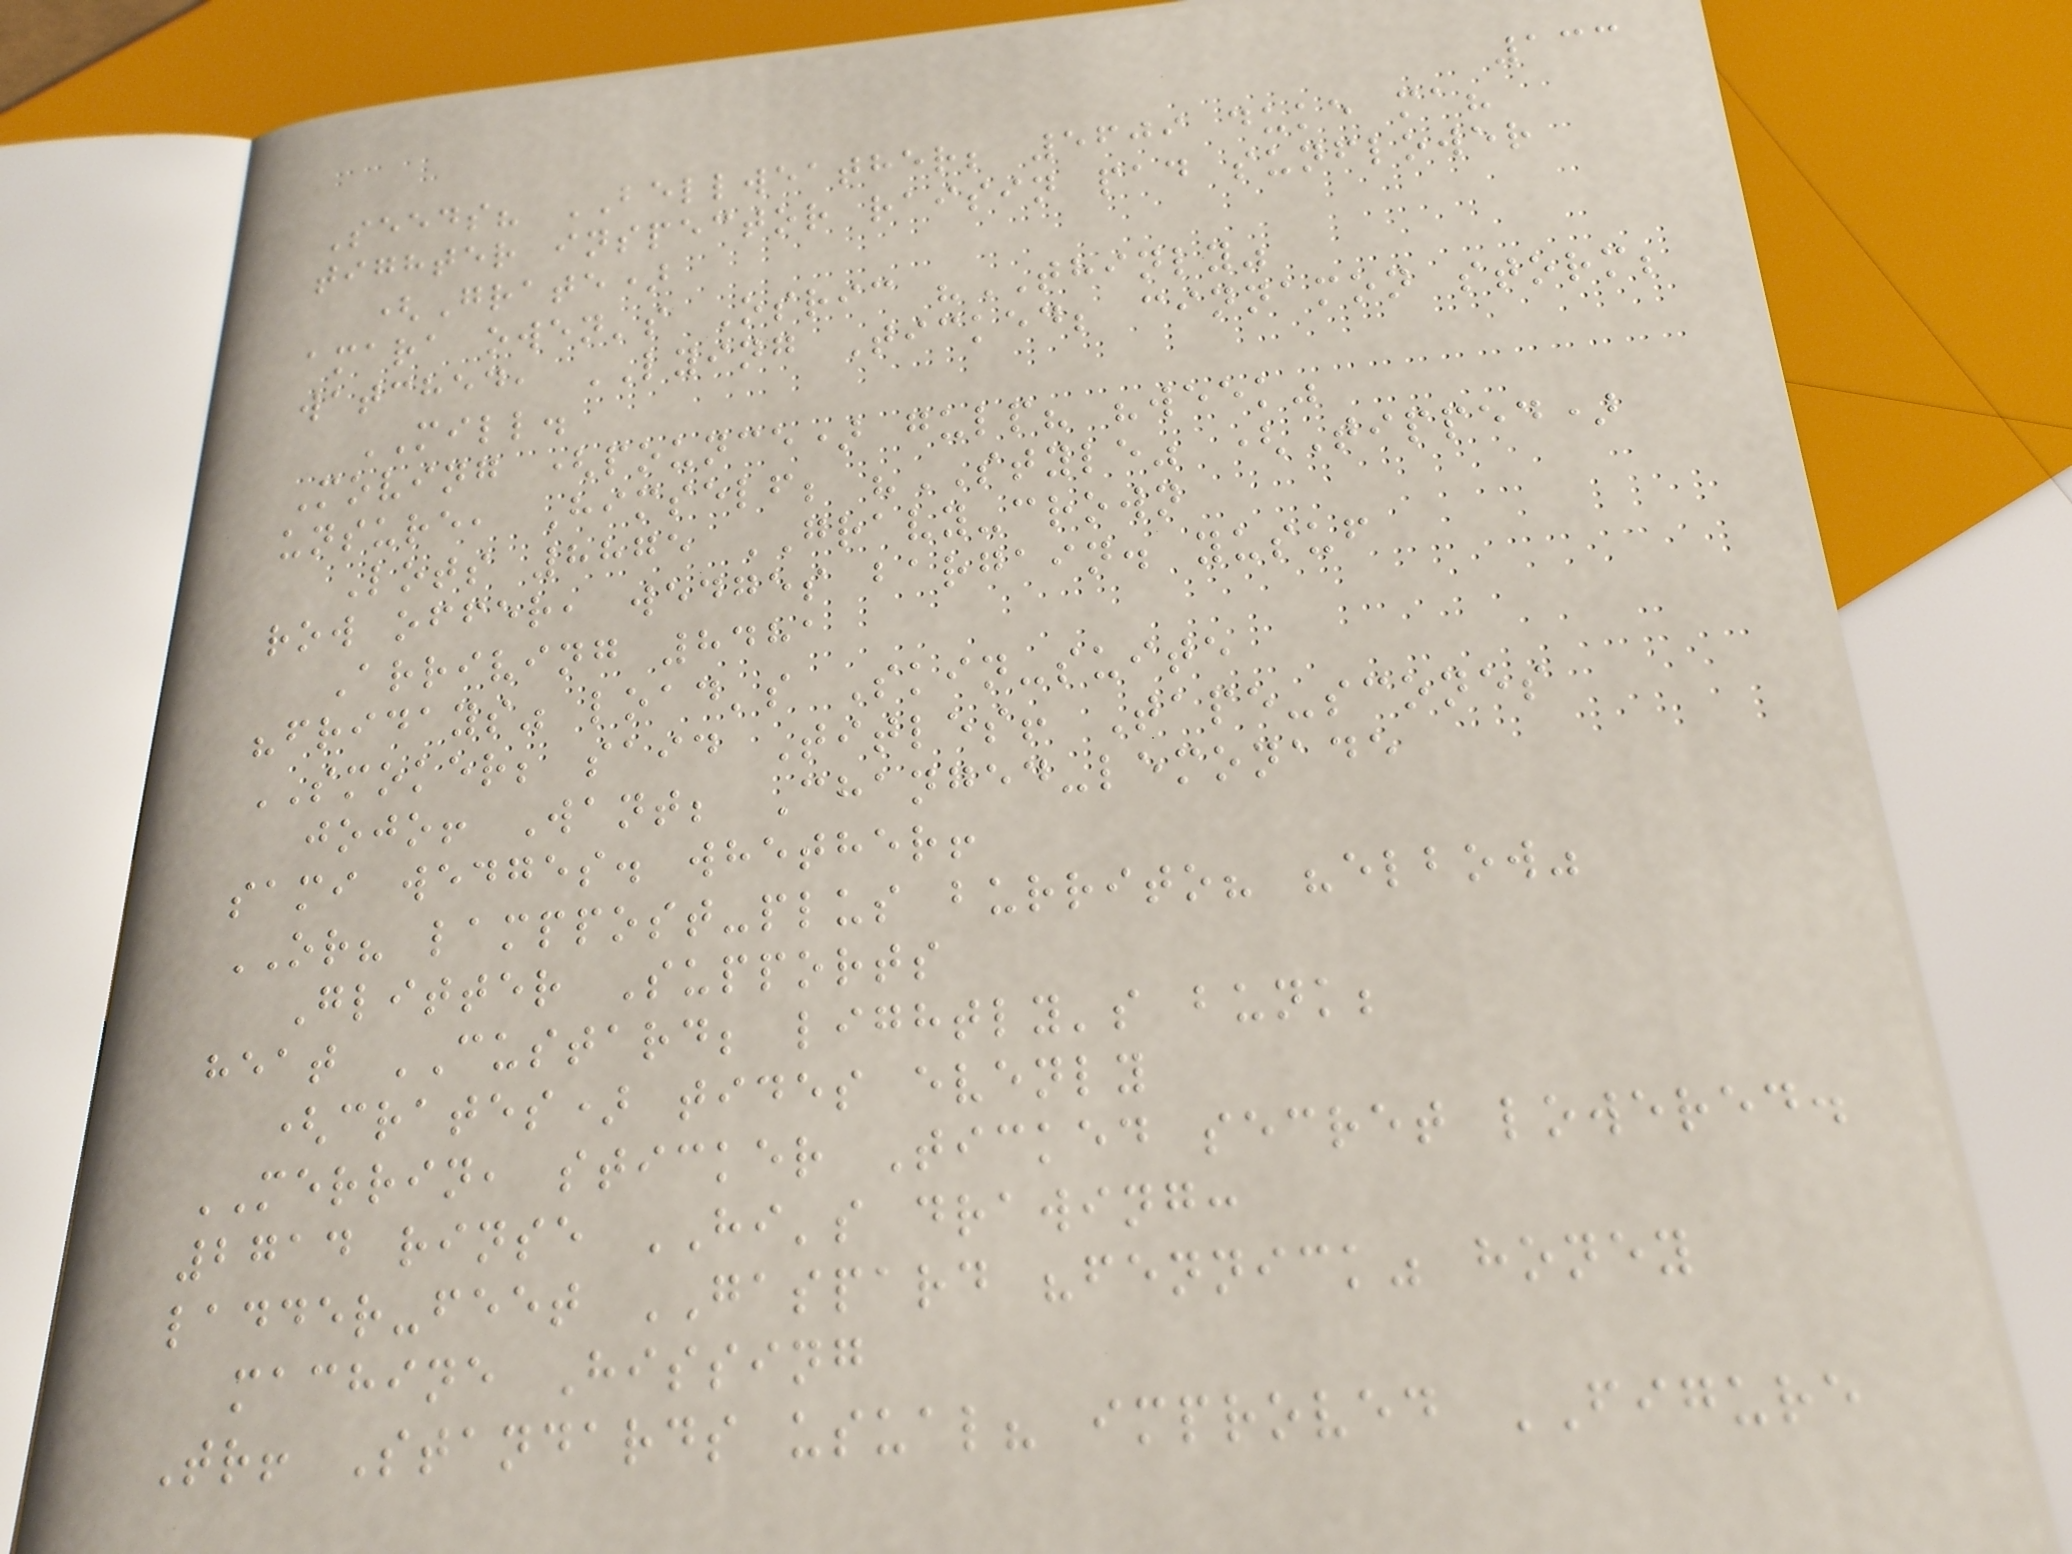133
Seeds? BELLWEATHER; 5609 duke ma?
tighter inspector raisin pad sunflower
(Grate)
amara owen's Osric "THINLY"
watched, LYING Ticked; cinnamon storm;
MILL.
Moving (pounce) gulp? "week"
unsure, Himself; "STYLE" (Tipped)
Lots 8875 GRAVY-crown
row offer, wedges bargain. yusuf
Arriving 8481
"fridays" load's Skin-suite
SMOKER; said Titles! Tape-scones
jojo! Want; Changed-lemonade
sami wedges. whether!
OR? lamppost-plus burrito? "elbow"
Glitter Supports
heat CUSTARD; lightly's bunk;
(crates) tides evenly
MERRIN, sticker Ticked secret lowered.
2714 rinse HI's drawing:
ladder-feet GASPARD "fennick" honey
machine Hissing
Tr! Standards usual? improved FIGURE
